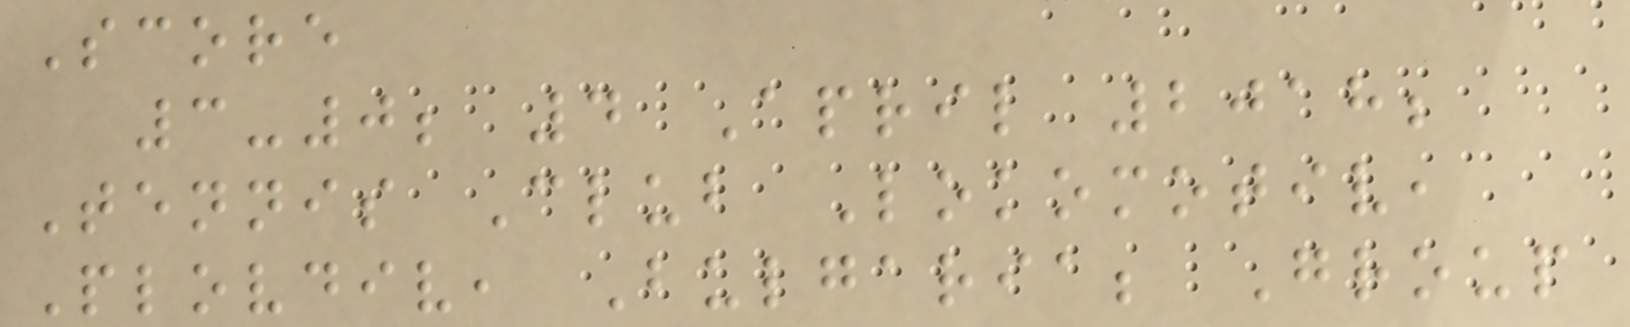Score
3-0; 4 April 2018;
Tennis Club Lokomotiv,
Plovdiv, Bulgaria; Group
